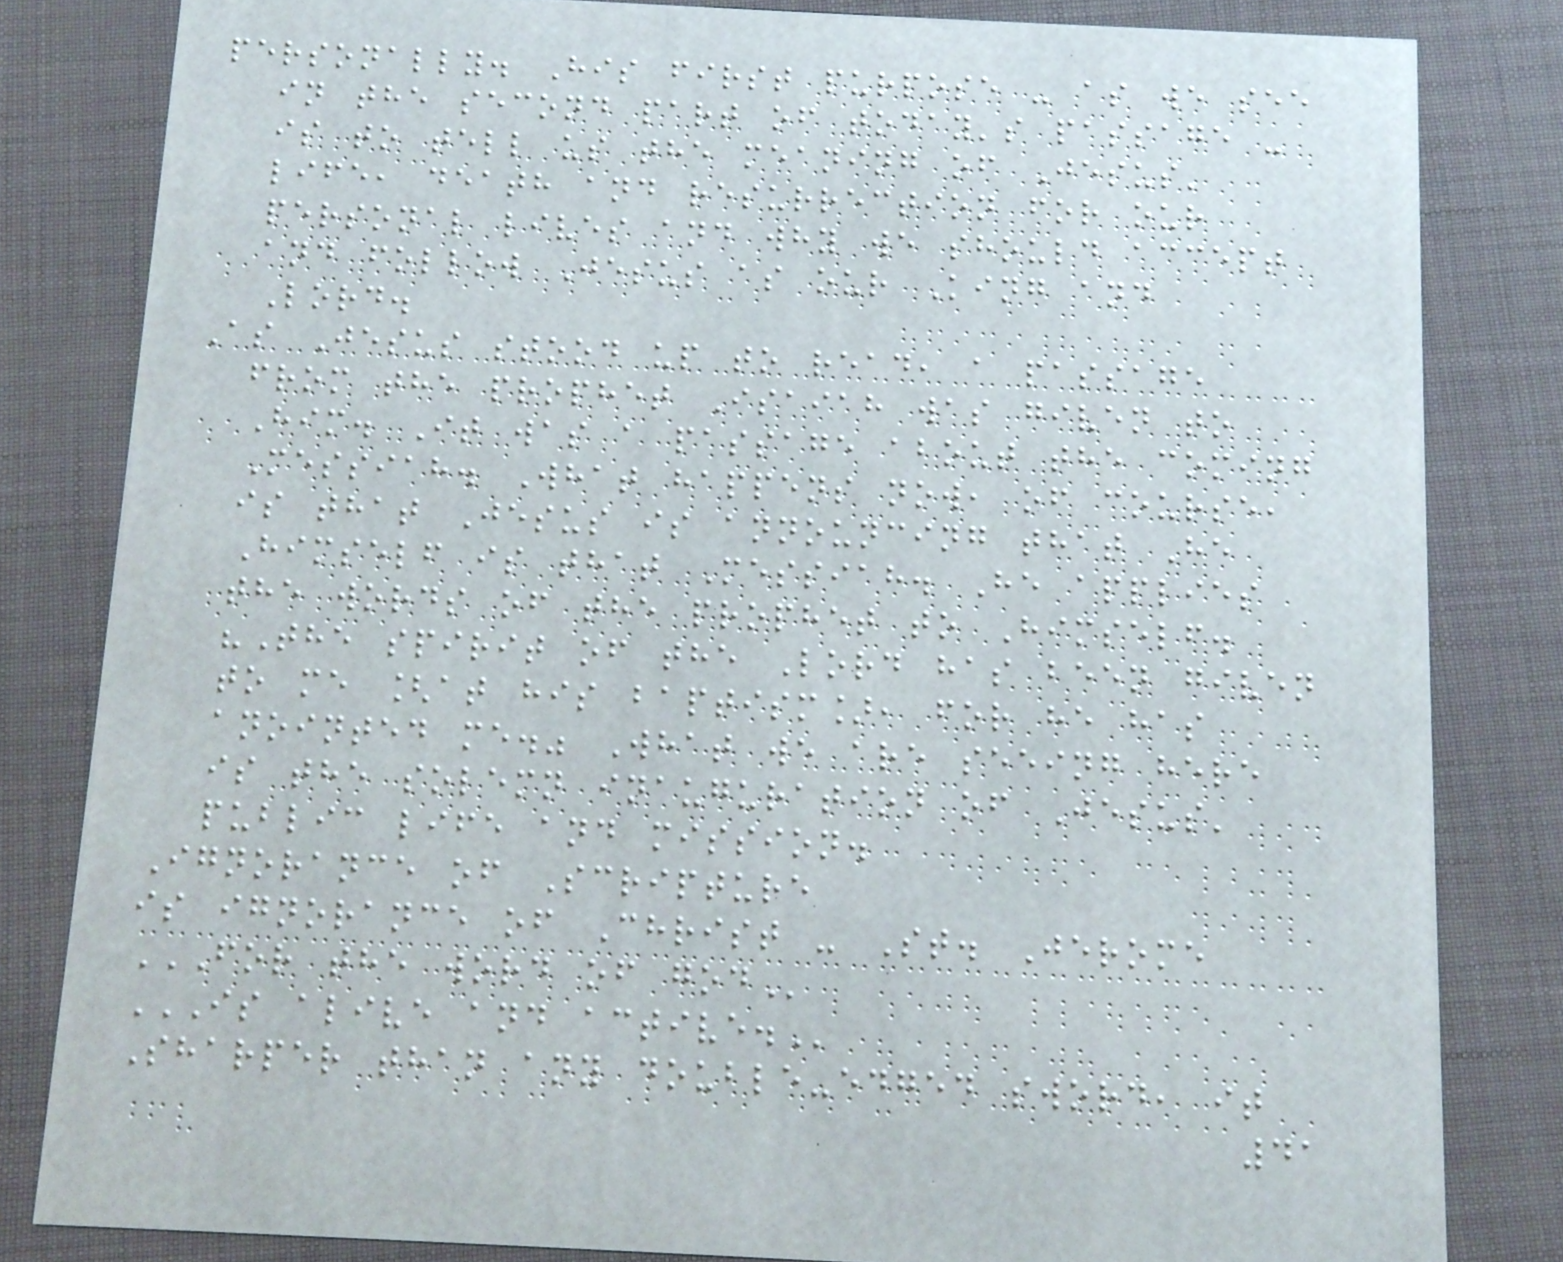personally. His first purpose - as we see
in the second part of today's passage -
is to tell us the meaning of Jesus'
life, death and resurrection for our
personal lives and why we should accept
and follow Jesus as our King and
Lord.
As Jesus stood up to read, a passage
from the prophet Isaiah was given to
Him. It was a passage about the coming
Messiah. What happens now, of course,
is that Jesus is announcing that He
Himself is that Messiah. He applies
the words of the prophet to Himself.
"The spirit of the Lord has been given
to me [at his baptism], for he has
anointed me." What we are seeing here
is the solemn inauguration of Jesus'
public life and mission.
Ignorance of Scripture
is ignorance of Christ - St. Jerome
FOR THE WORD OF GOD
IS ALIVE AND ACTIVE.
Sharper than any double-edged sword, it
41
